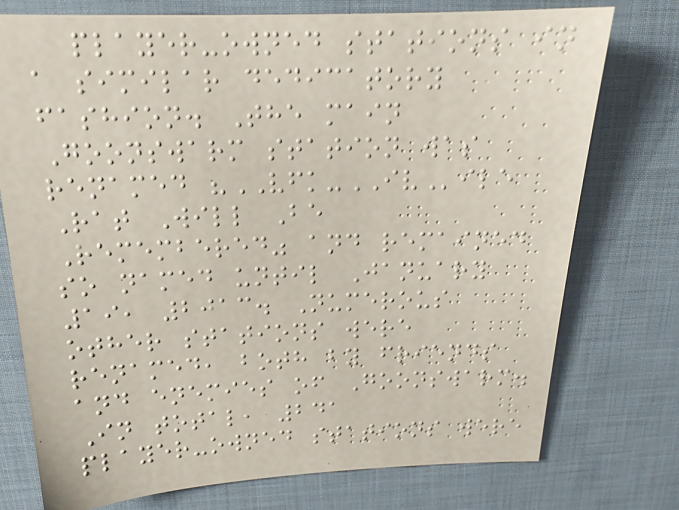player-owned stations in
a similar dedicatory
fashion. The main
Goonswarm station was
renamed "VFK-IVile
Rat Will Be
Remembered" and remained
so named until January
19, 2013. Numerous
other stations were
renamed, both by friends
and enemies of Goonswarm.
In total, 241
player-owned stations were
